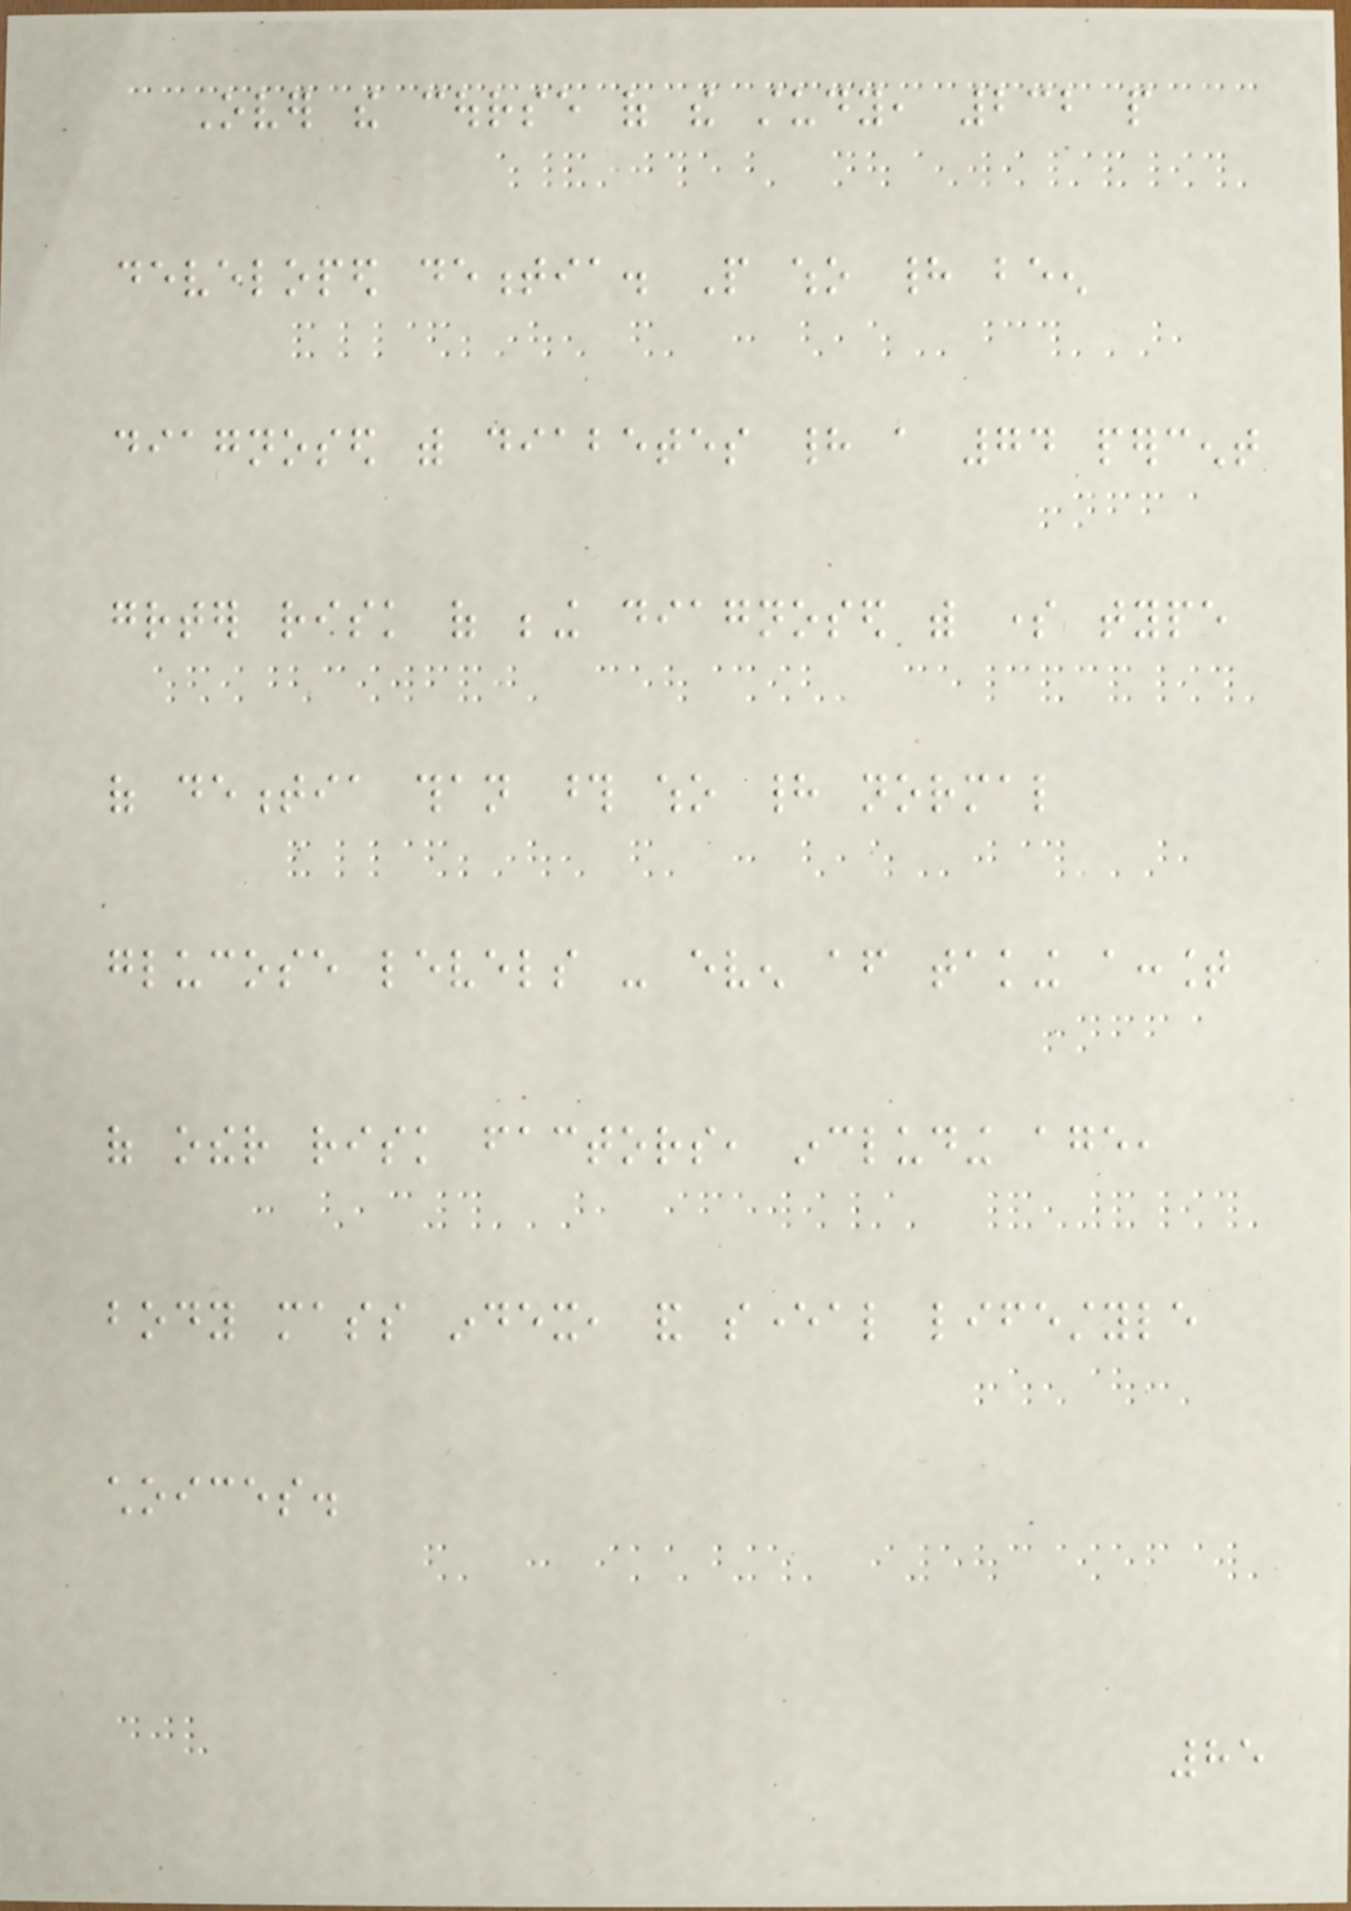Over the course of the study, 232 people
developed dementia. People who had been
diagnosed with diabetes had a 74 percent
greater risk of being diagnosed with some type
of dementia than those who had normal
glucose levels - even after taking account
of other risk factors, including age,
body mass index, and several lifestyle
choices.
85
